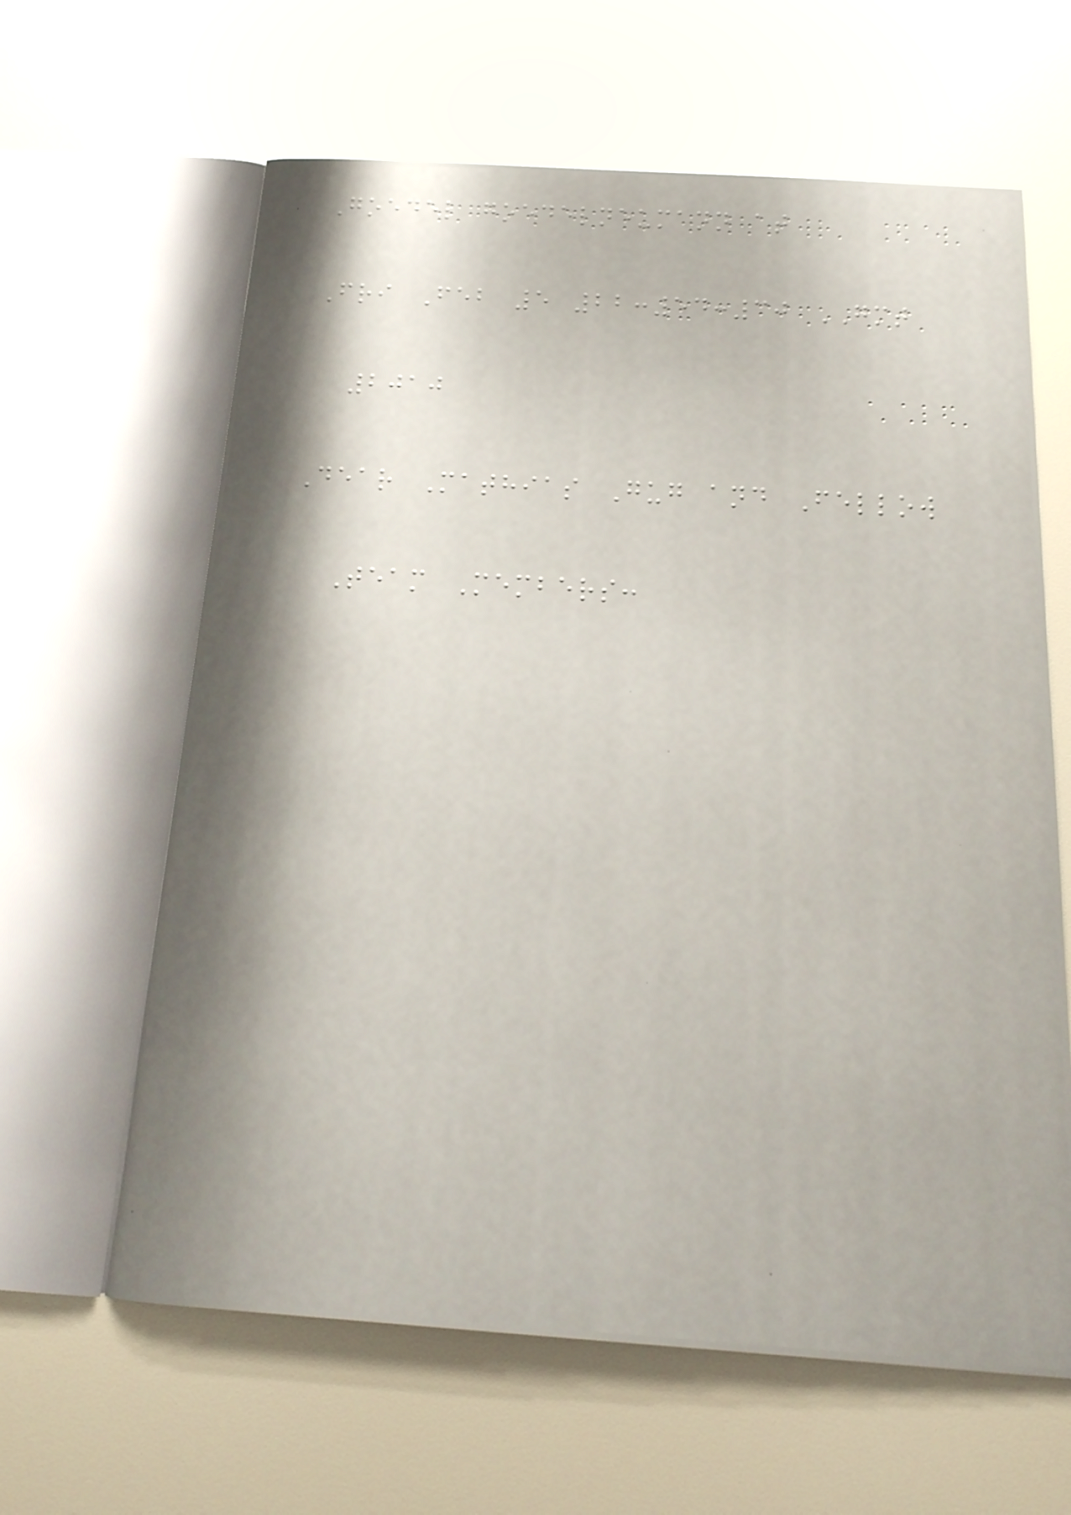Goedel goedelneumann at
Fri Feb 5 22:54:30 GMT
2010
Dear Mathias Gug and Fellow
Team Members:
